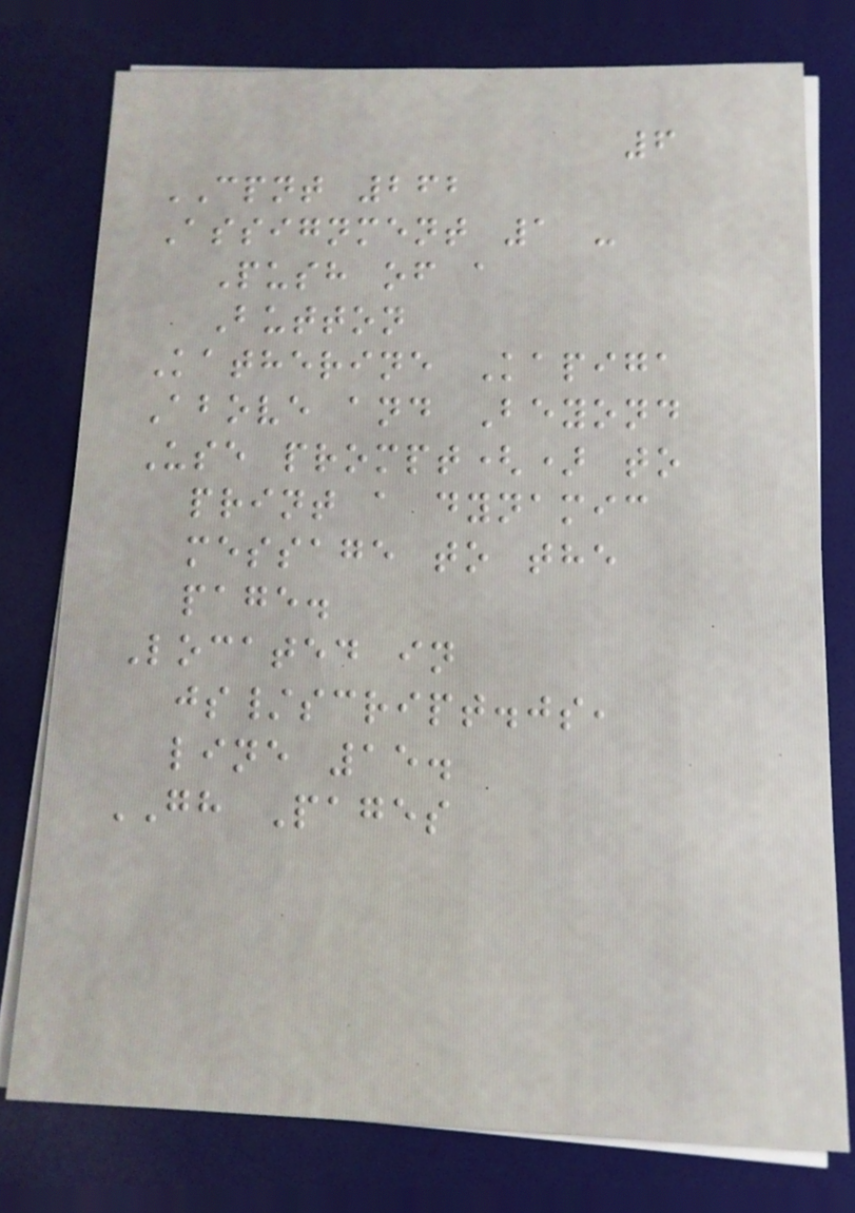6
CPNT 262
Assignment 1 -
Push of a
Button
Katherine Kapiga
Above and Beyond
Use prompt() to
print a dynamic
message to the
page.
Located in
js/script.js,
line 15.
GH Pages
